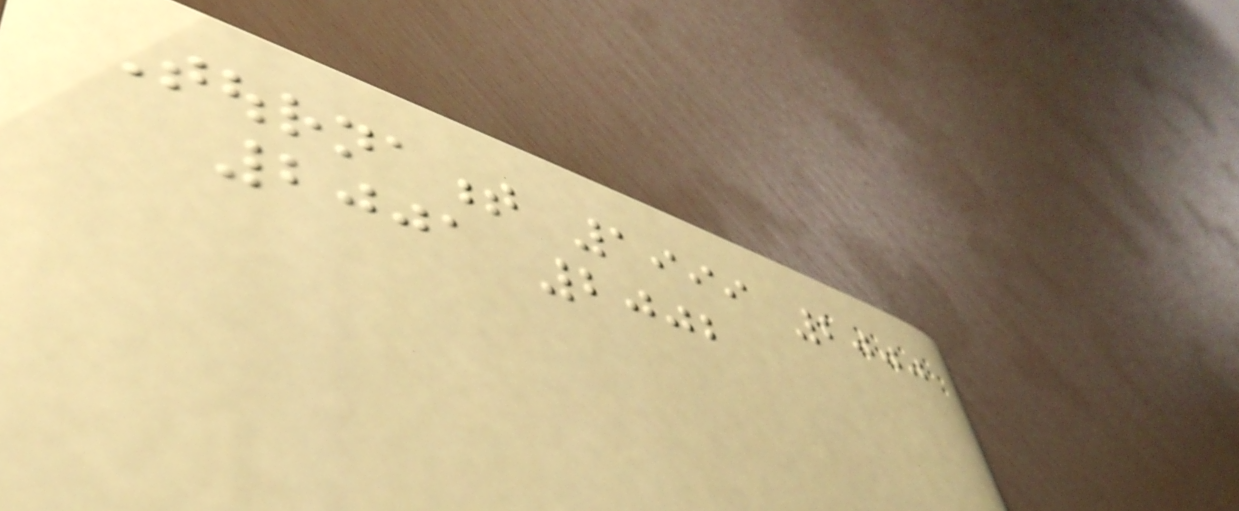Tournament 1999 2000
2001 2002
